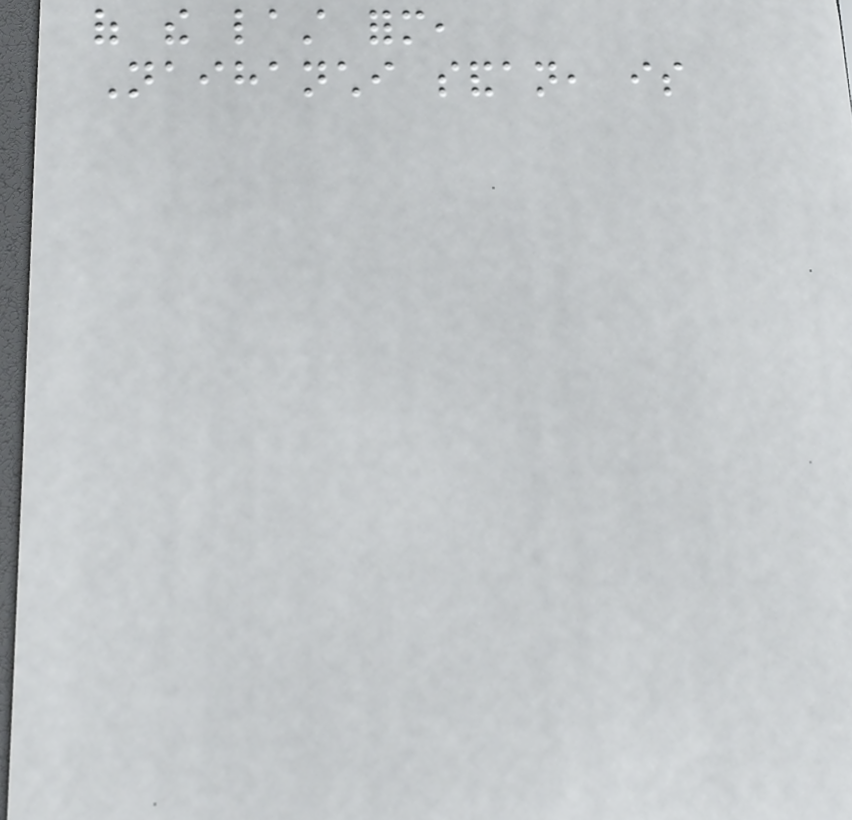of the last form,
Naihanchi sandan, is
